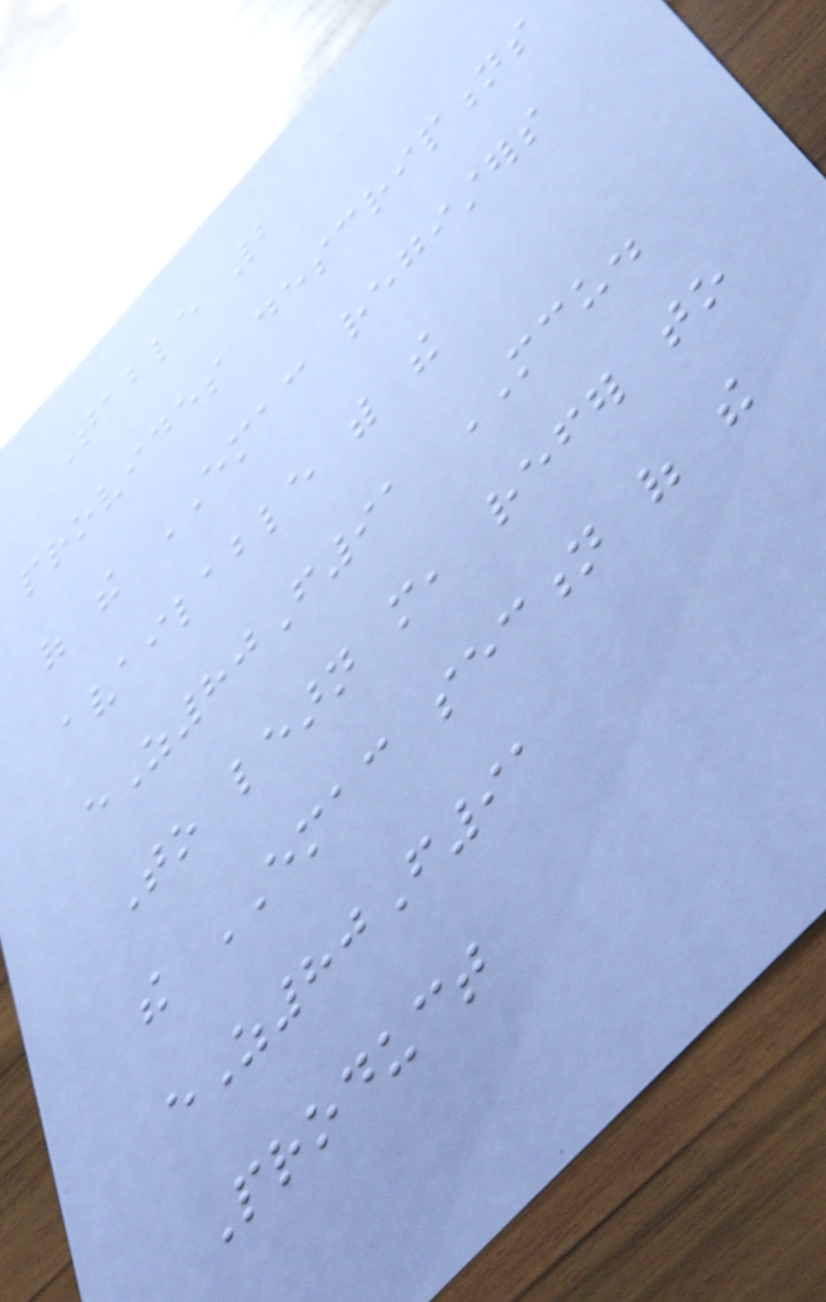Table 2
provides descriptions
of the EMAC registers
available with the
eZ80F91 MCU.
To learn more, refer to
the EMAC section of the
eZ80F91
Product
